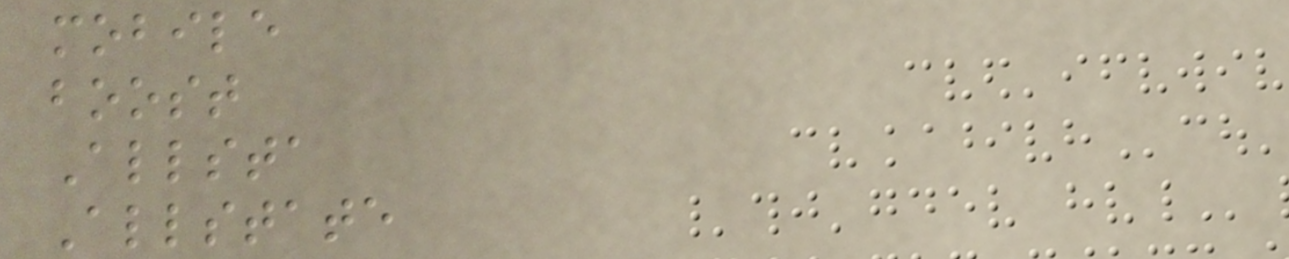mobile
boost
Allsta
Allstate
